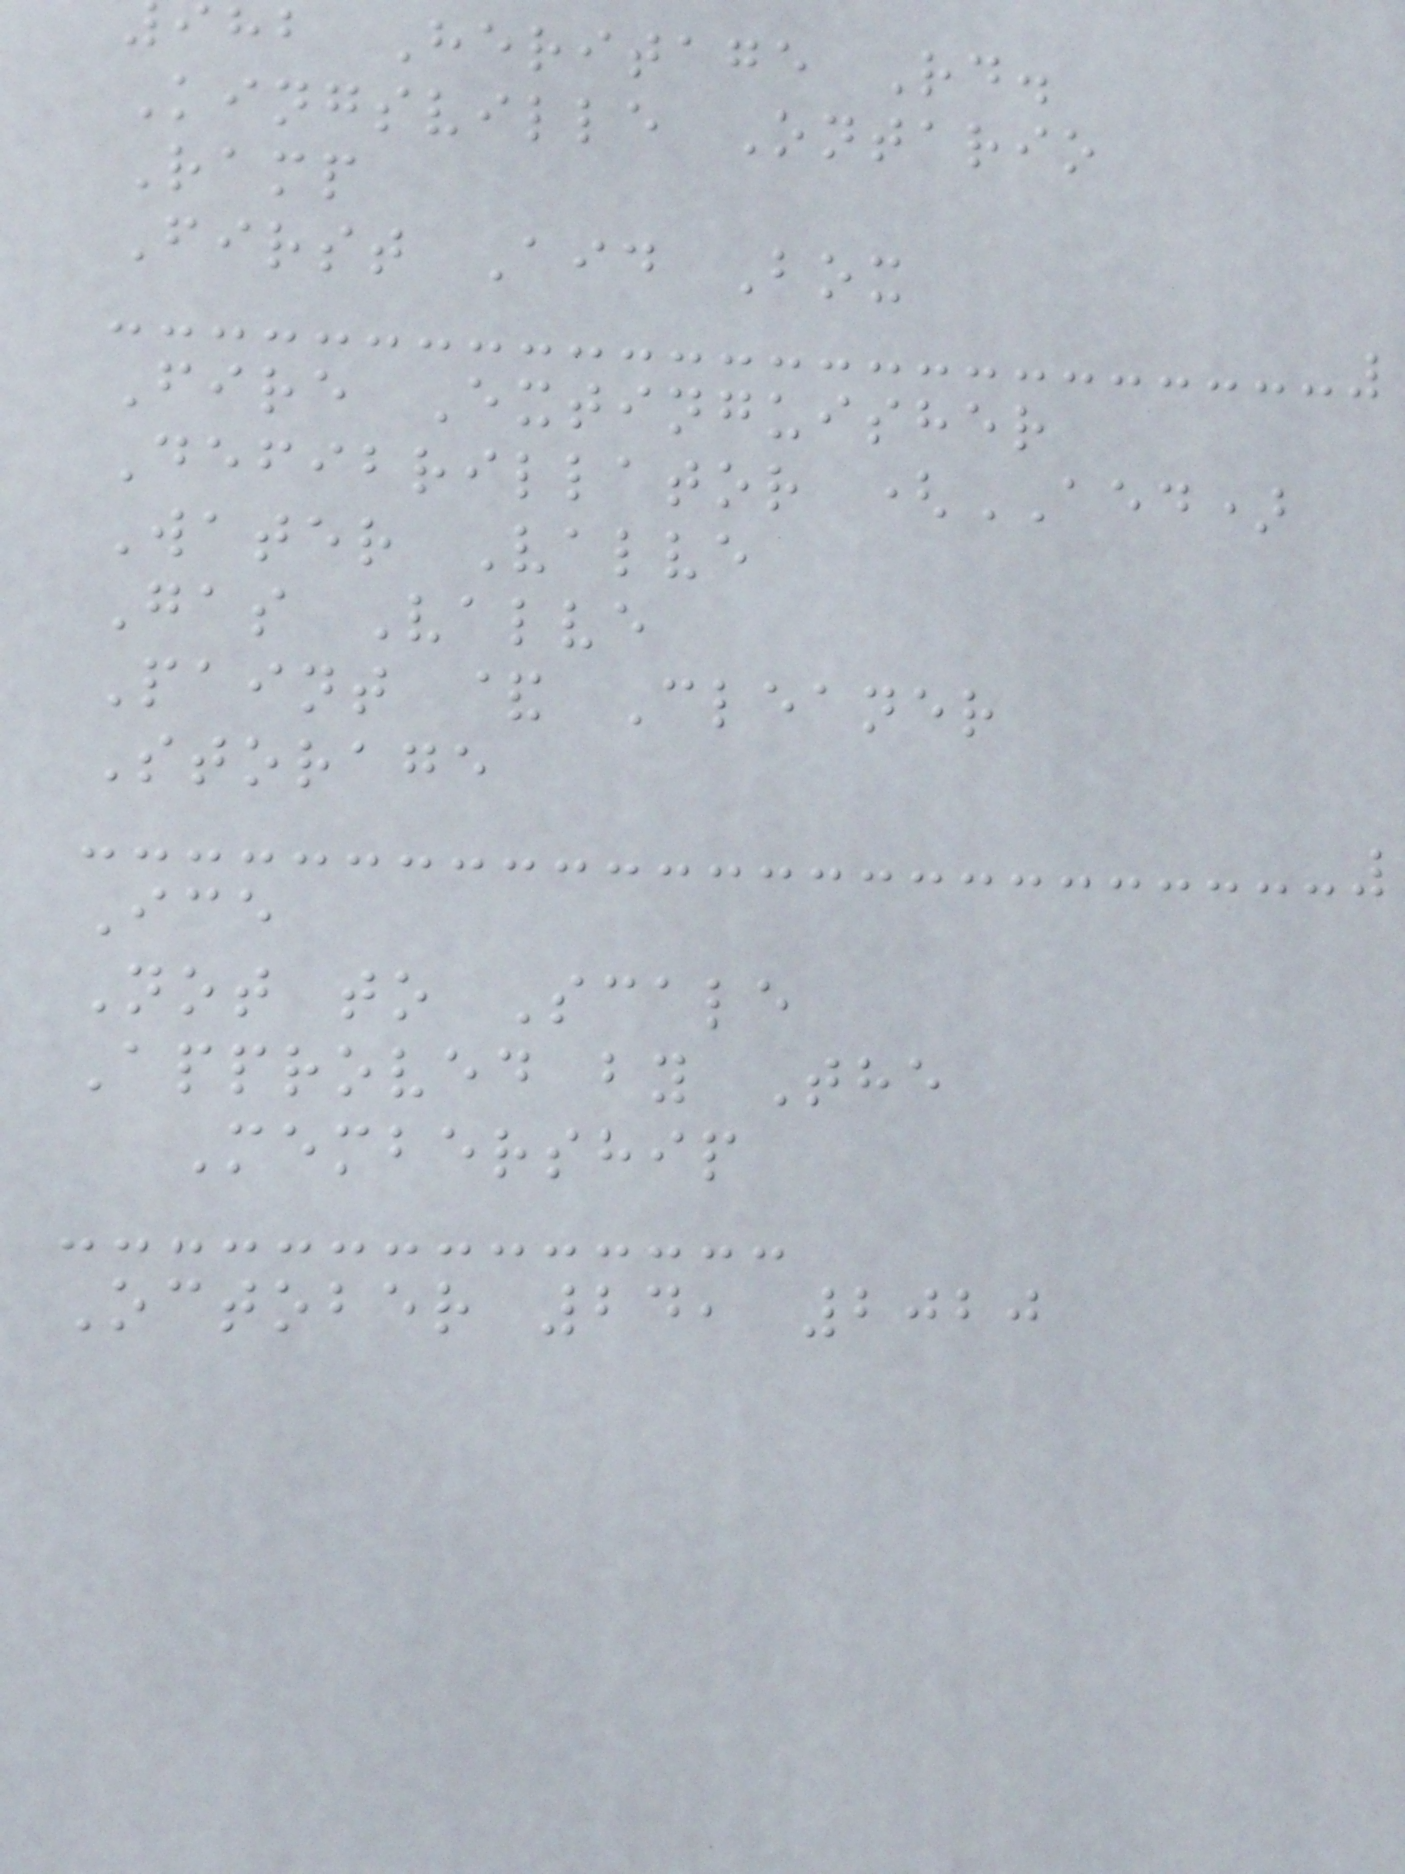hb Heritage Rd.
Kingsville Ontario
Ramp
First Aid Box
Fire Extinguisher
Defibrillator (AED)
Water Valve
Gas Valve
Paint & Cleaner
Storage
Ice
Not to Scale
Approved by The
Membership
October 24, 2020
